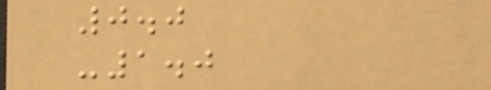0.0
-1.0
